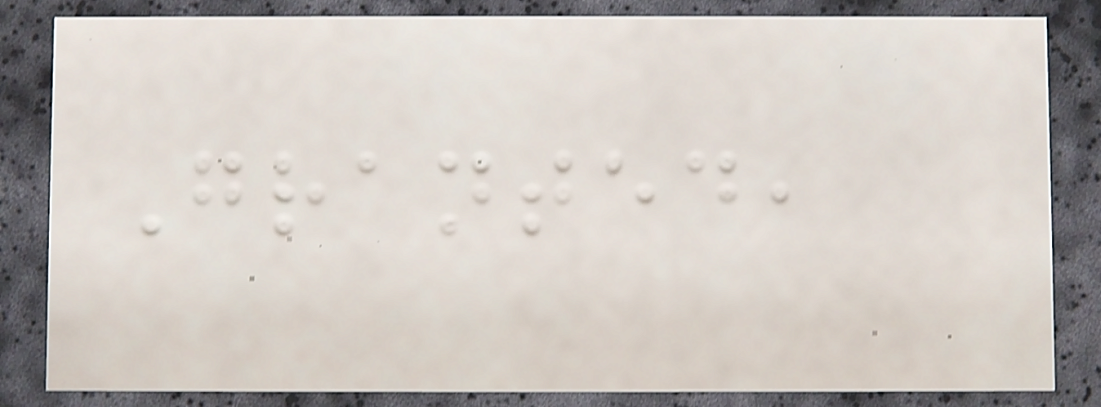Granted,
